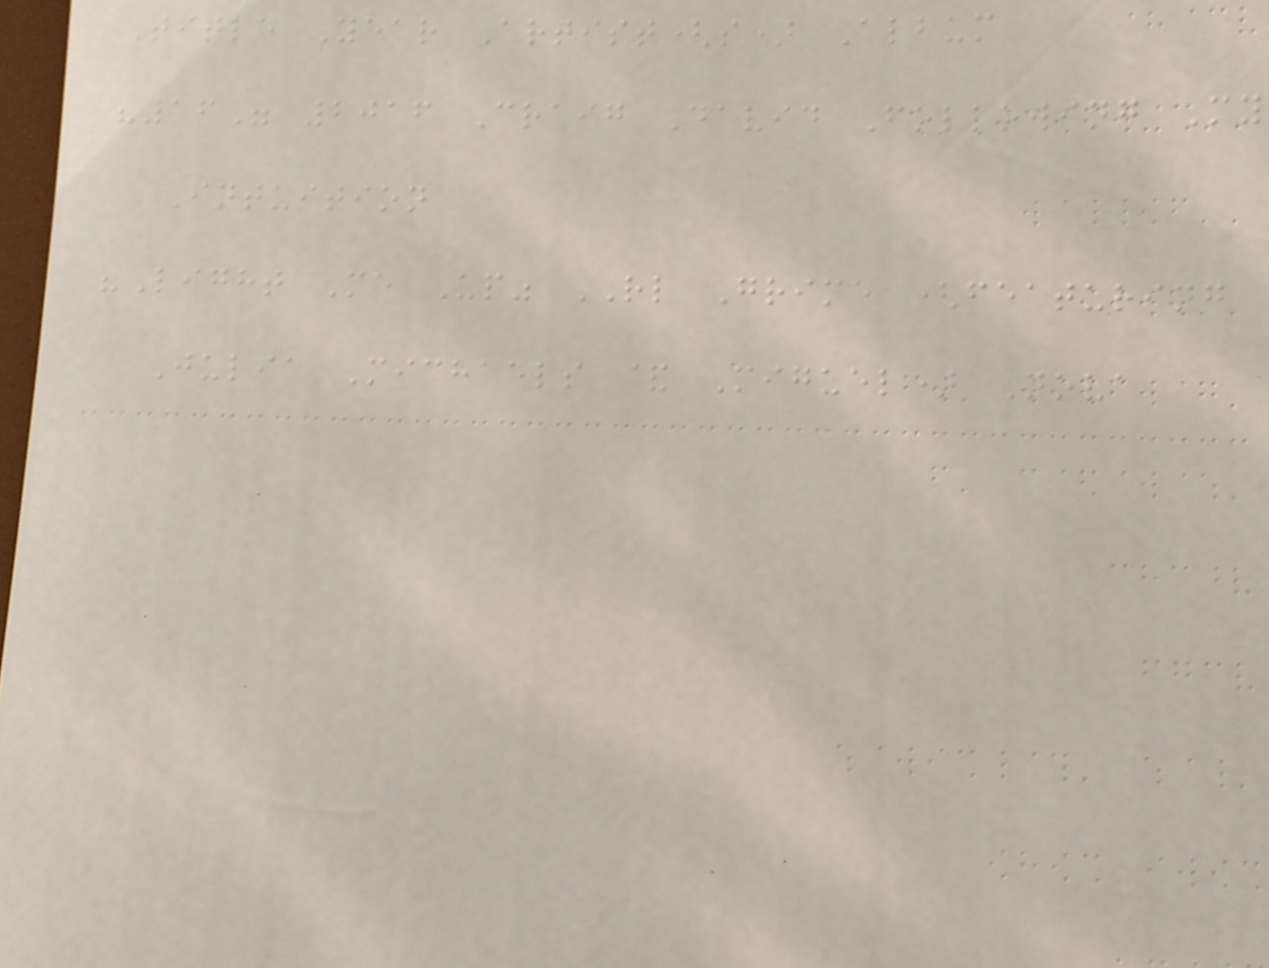Title Year Artist(s) Album
"16" 2016 Craig David Following My
Intuition
"Light Me Up" RL Grime (featuring
Julia Michaels & Miguel) Nova
